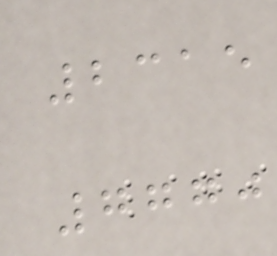2315
7770
